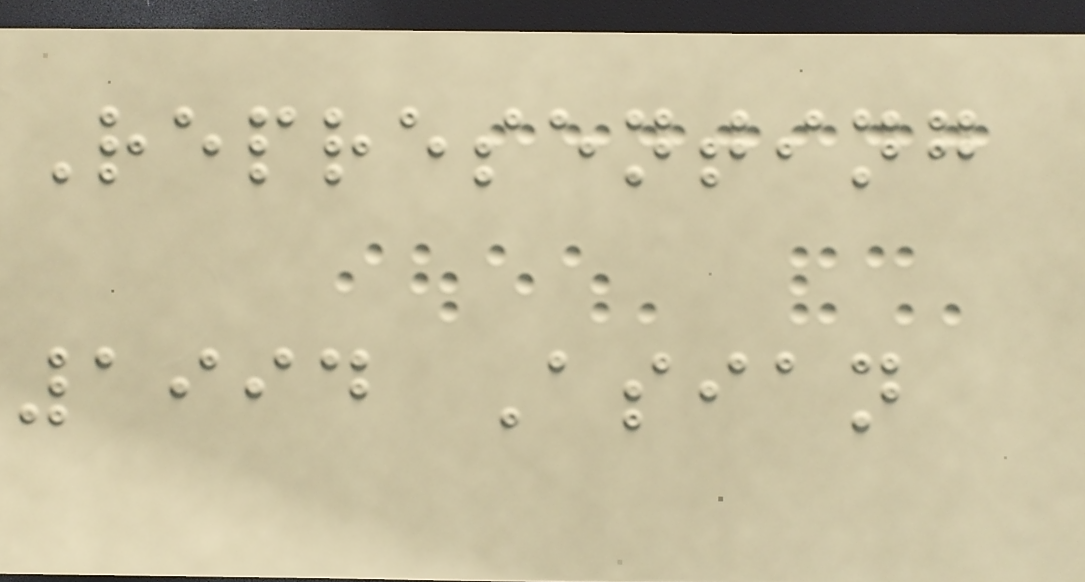Representing
1994 Asian
